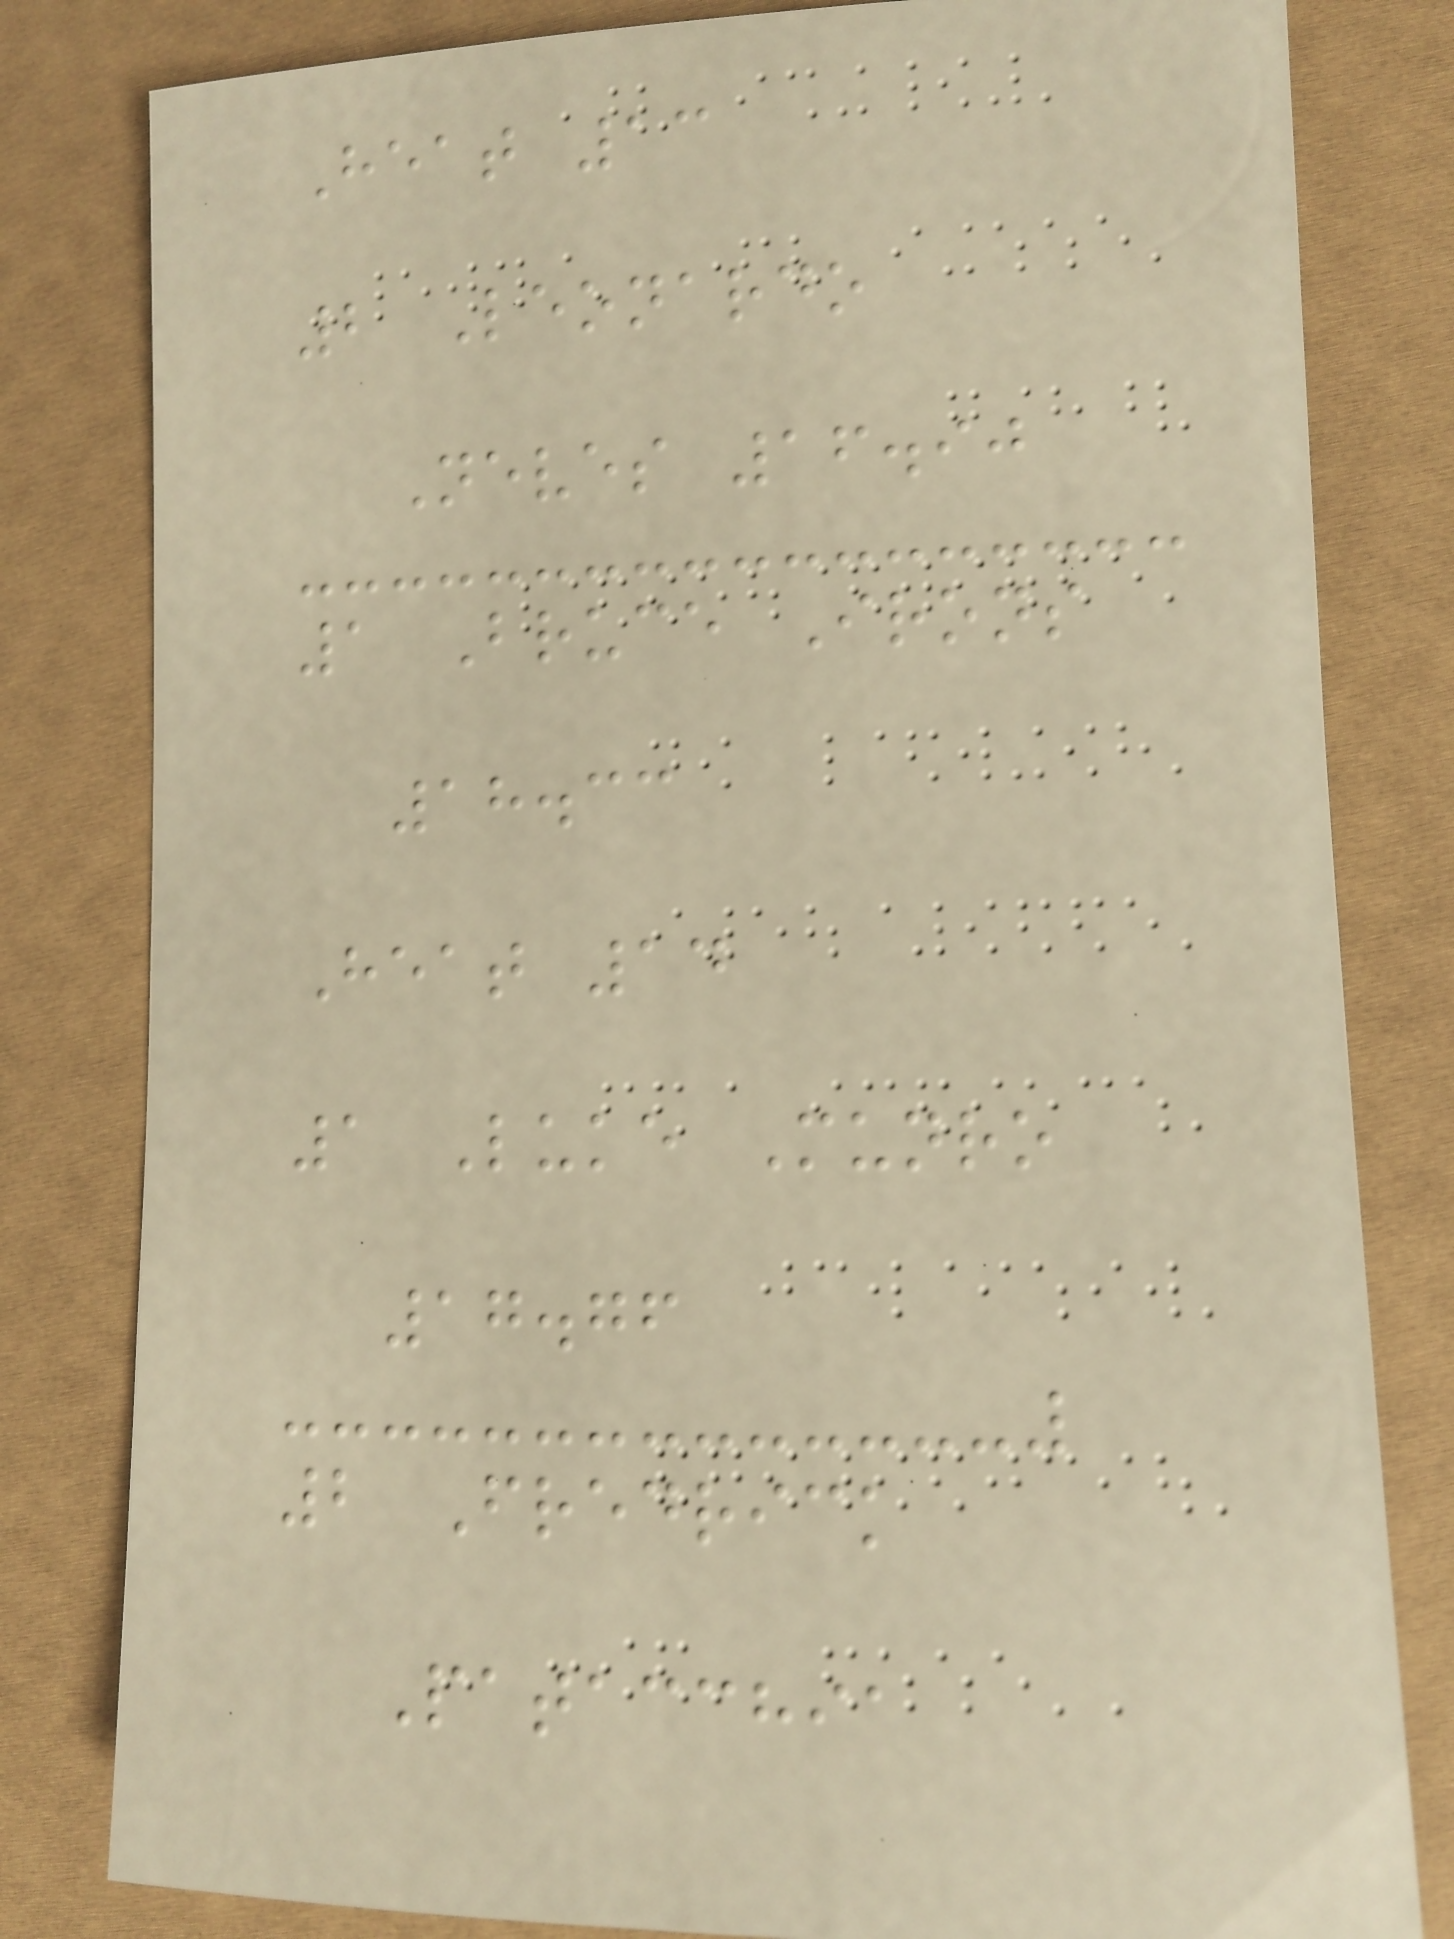Heat 13
2 Leonardo
Neves 16.90
1 Bruce Irons
18.33
Heat 14
1 Luke Munro
17.76
2 Fredrick
Patacchia
